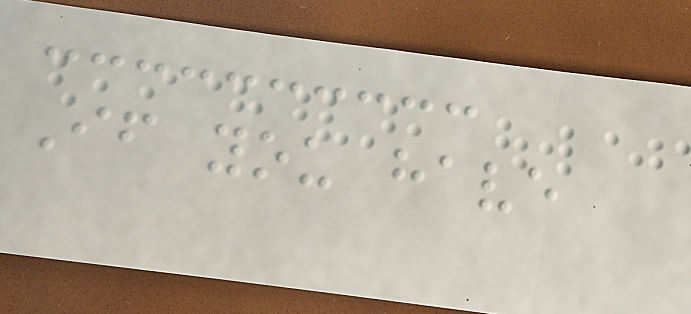If you have
